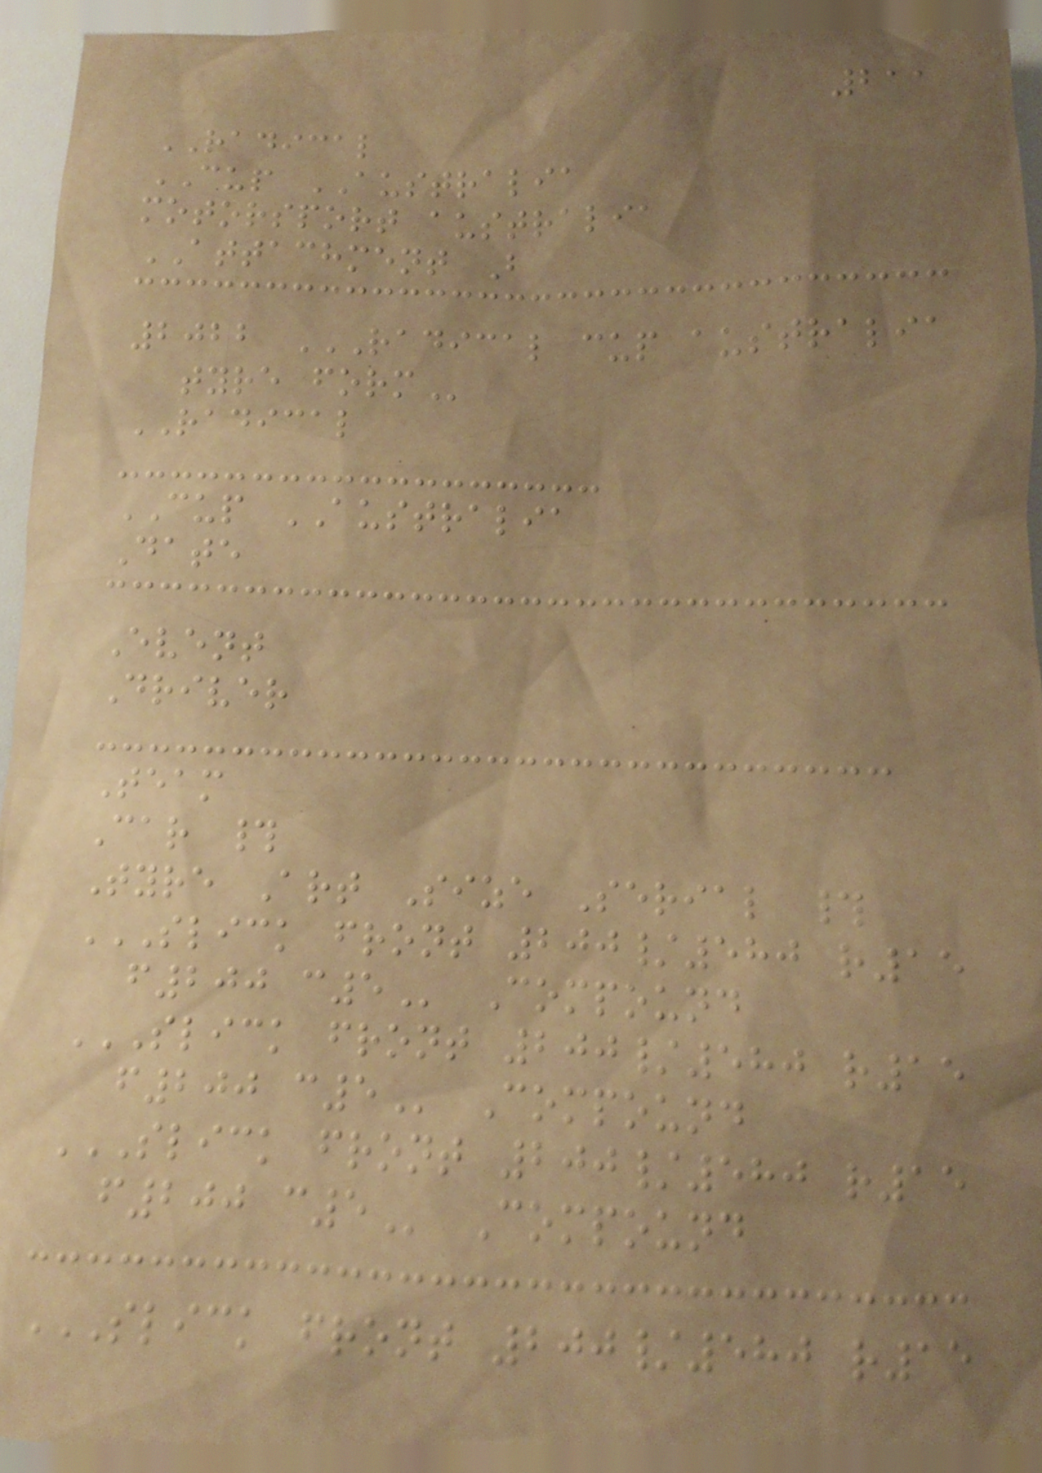211
RADICAL
CUP AUSTRALIA
motorsport australia
ATTACHMENT B
2022 RADICAL CUP AUSTRALIA
TYRE FORM
RADICAL
CUP AUSTRALIA
Date
Event
Driver
Team
Car #
Tyre Art Size Serial #
SLICK FRONT 200/580 R15
F200 C5 Compound
SLICK FRONT 200/580 R15
F200 C5 Compound
SLICK FRONT 200/580 R15
F200 C5 Compound
SLICK FRONT 200/580 R15
